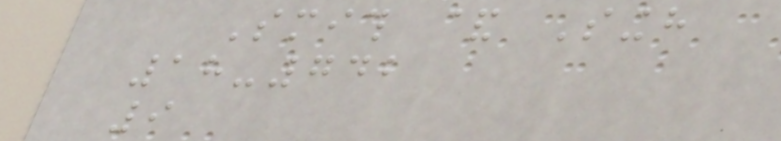Smith & Singh
18-742
9
